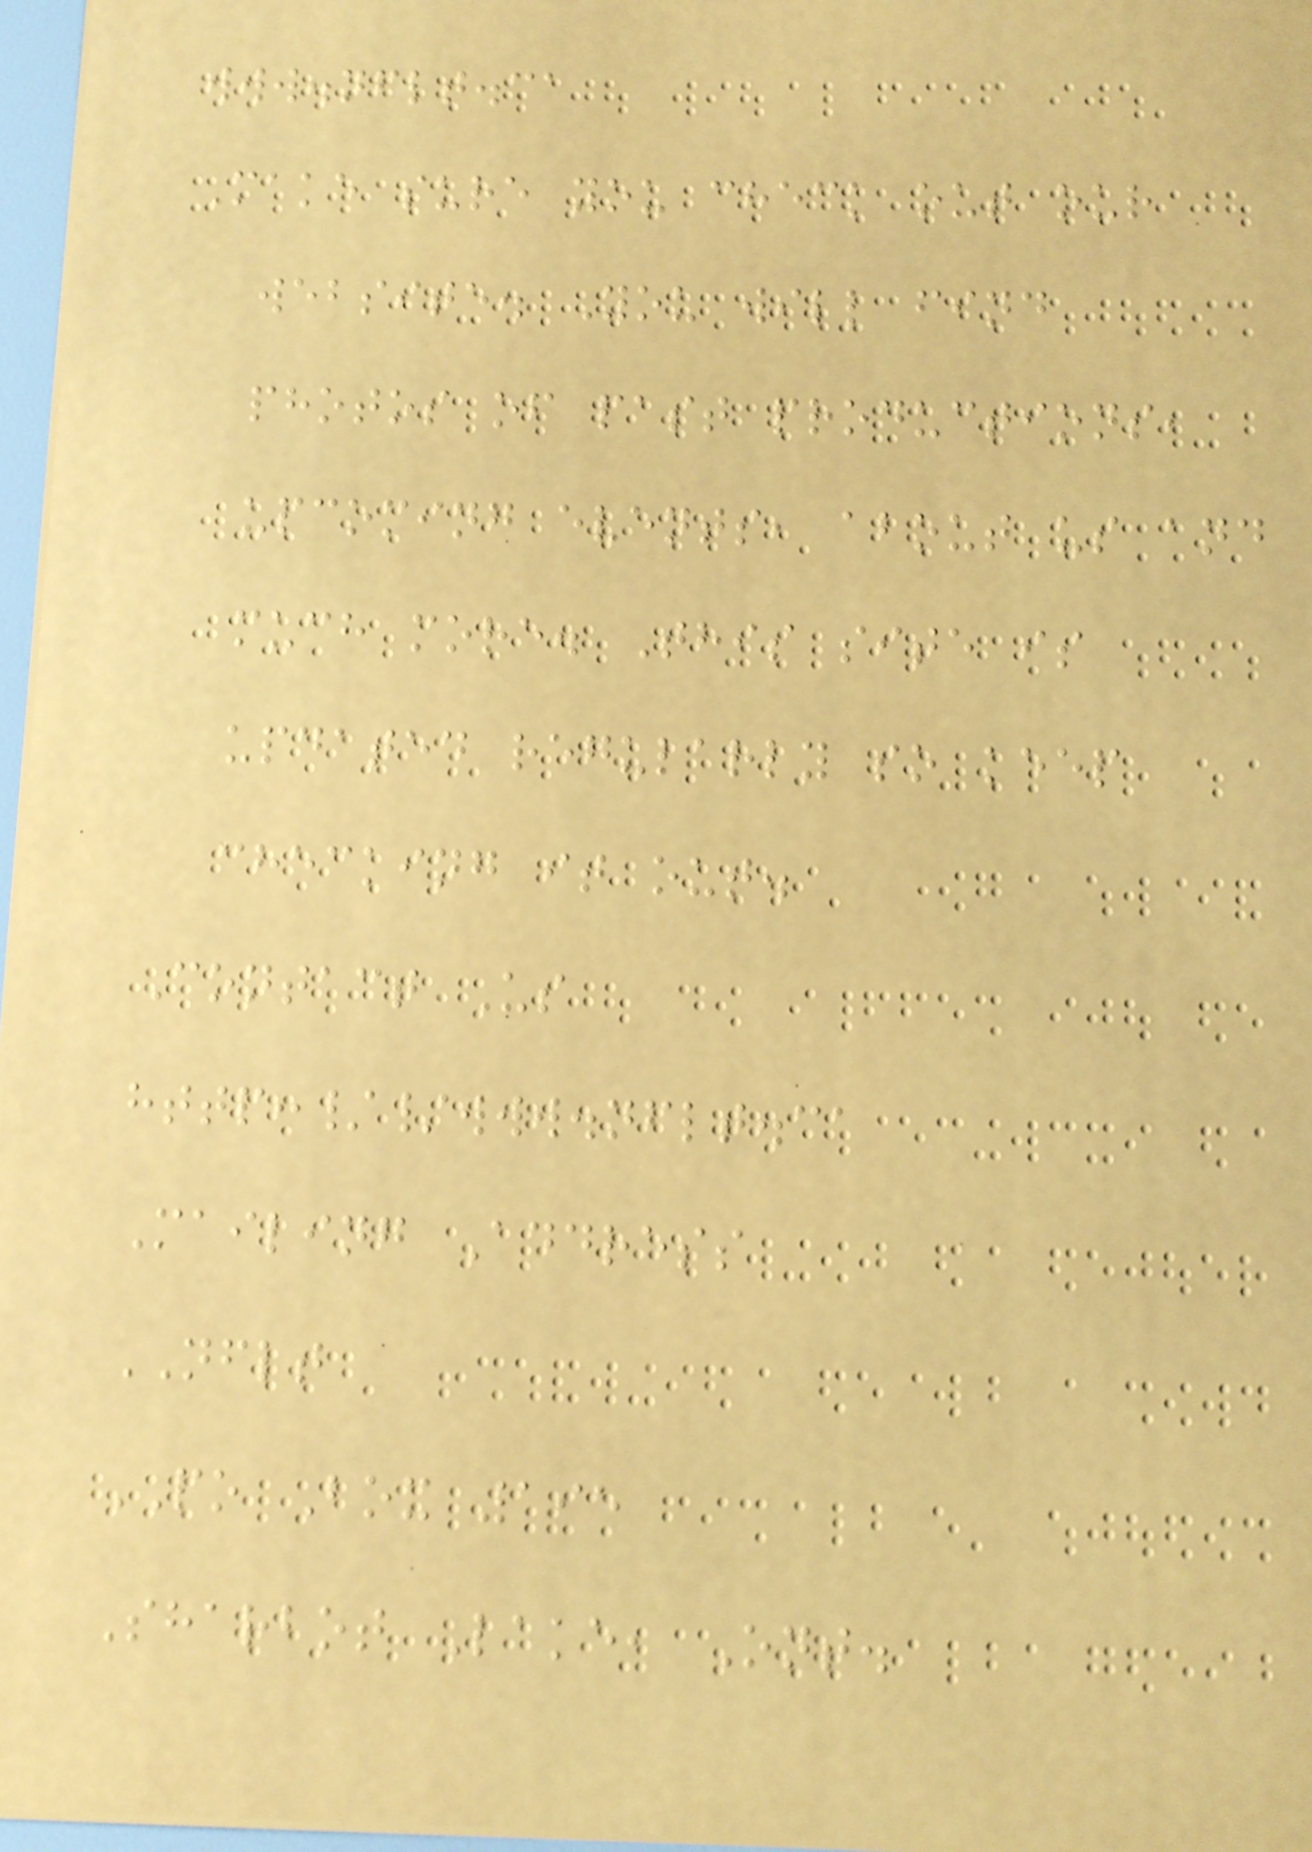www.nflt.ca
Make sure you check out our
website. You will find
photos of past productions,
upcoming events, about us and
much more. This site is
updated regularly so keep
checking it out.
Contact Us
http://www.nflt.ca
Mailing Address
NFLT
PO Box 195
Sharbot Lake, Ont.
